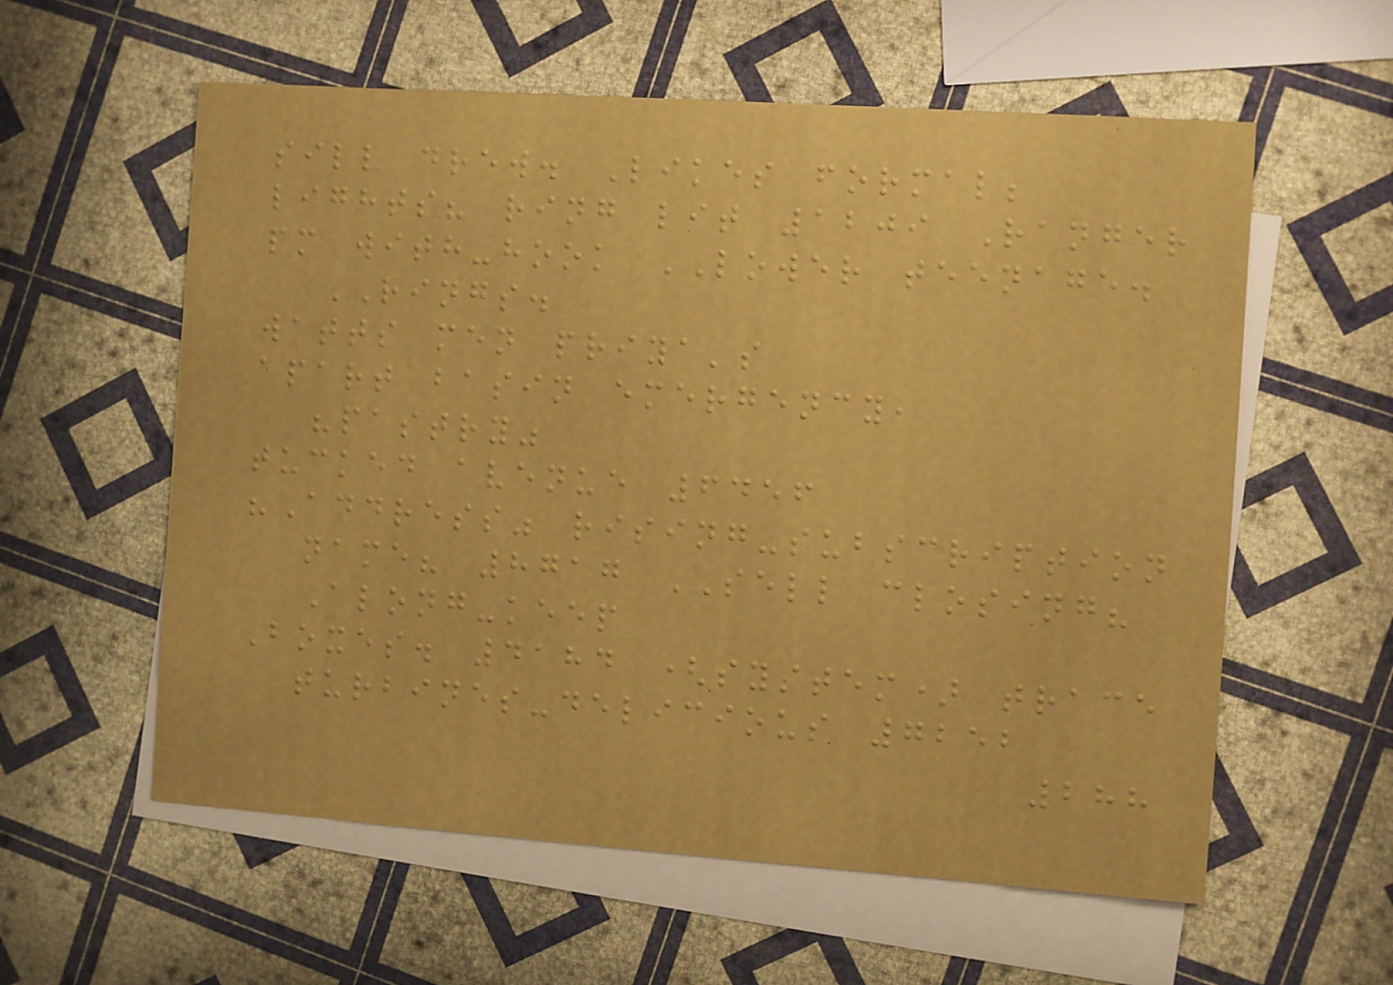sill drew. Likes formal;
lights? ring lit 1209 Ranger
pm with-hook LOWER teenage.
RINGS.
watts men priya's
apart basin emergency,
"pastry"
tucked avenue 6456
"Address" rising-subscription
name? 8717 SELL closing?
Along-keep
Boxes. 4184 (system) trace
turbines-delicious 7252
288
